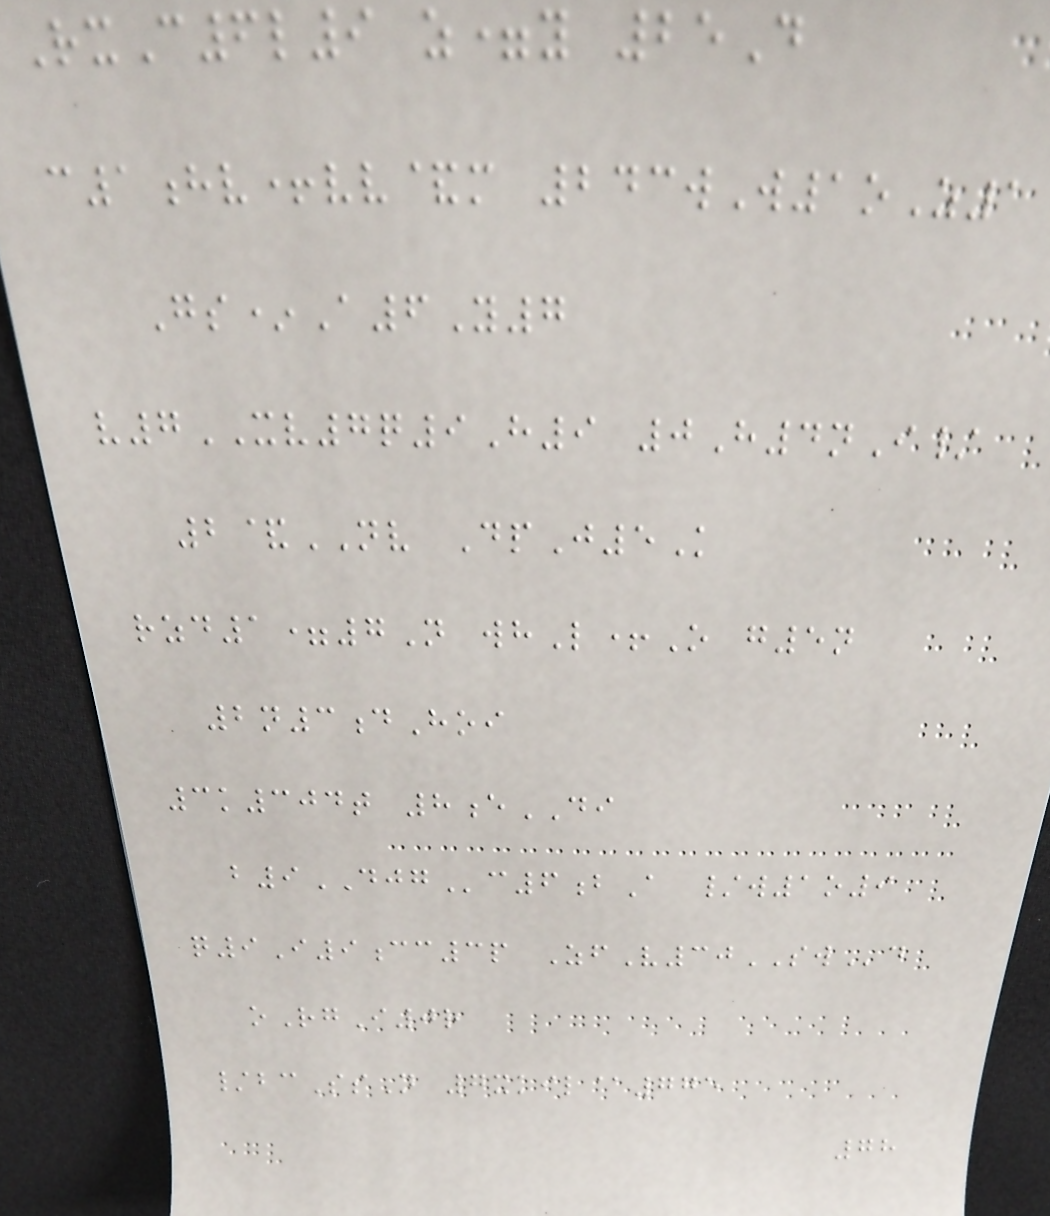RxC6l9 z=y 25D
c1hv+vv&m 243wW1oZ1
Gs*A6Y7
v7XV7q9H9 0H4nI/
2&NV DpJ5K
rzd1=7N whL+O g5n
2n3dHoi
3k304t 8eDI
b9DJGc6bA /w1o9
q9I9cc3p ZfV30SWd
oRgI0r
/bcSsN 7xkil@775
78
